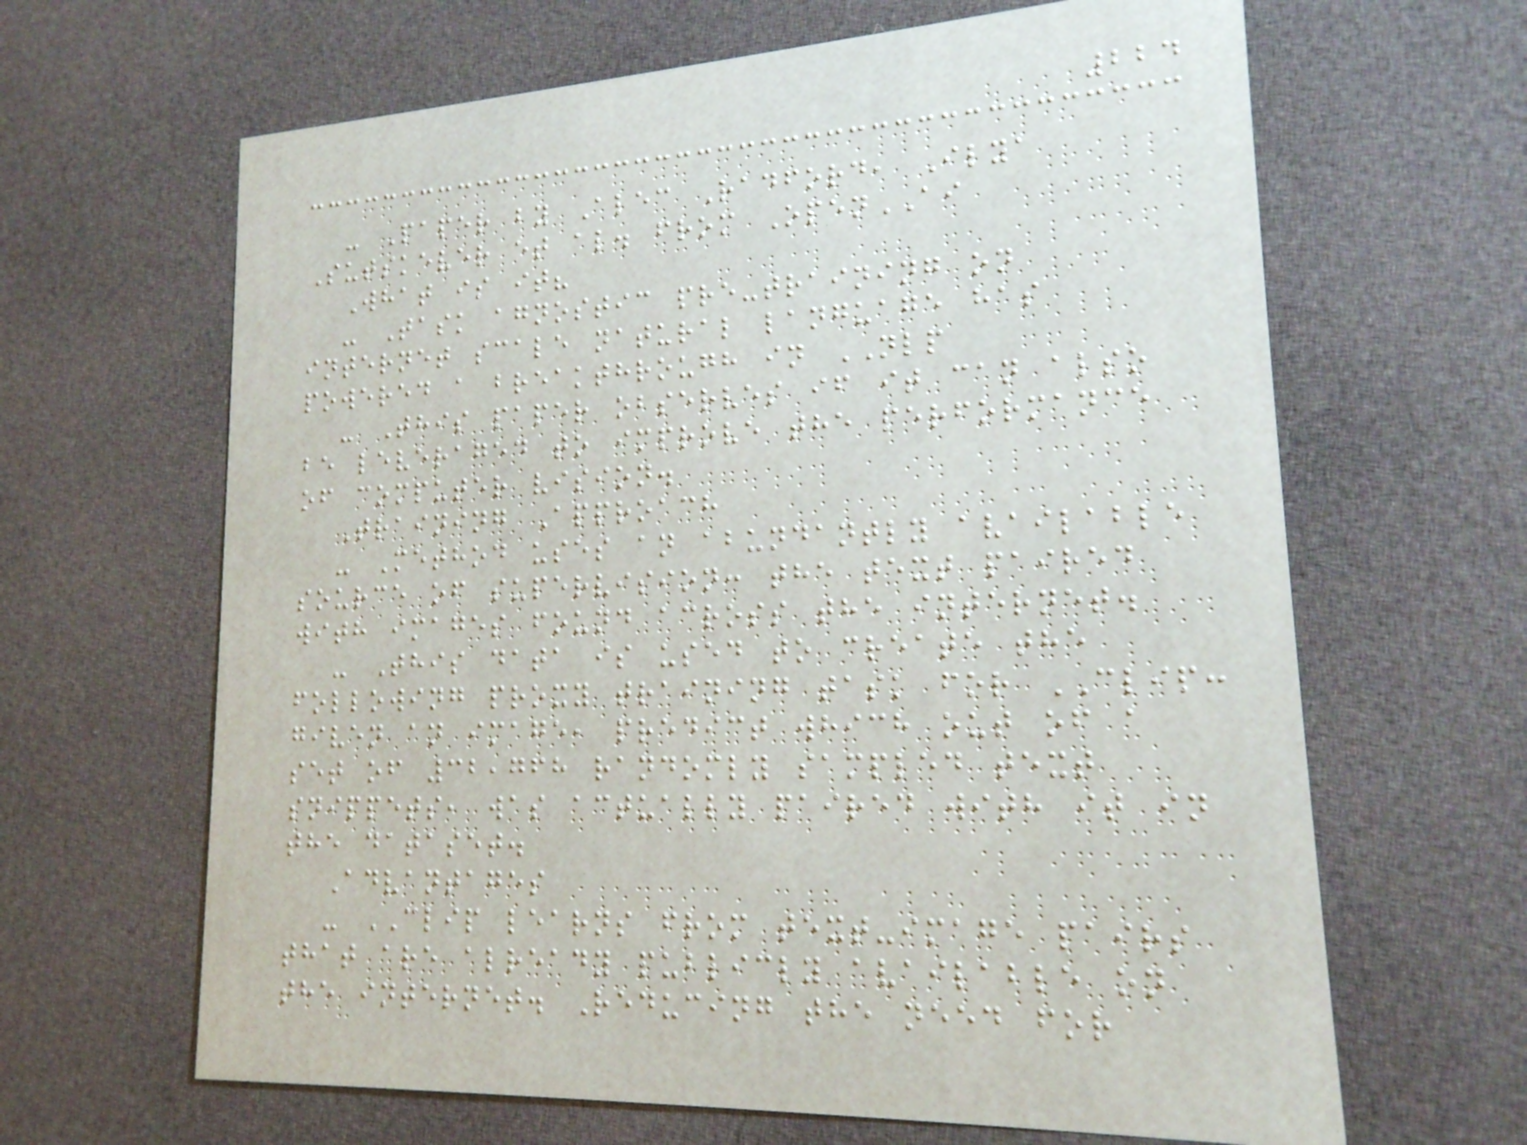224
- Paper by Alec Radford, Ilya
Sutskever et al. from OpenAI
What is it?
- Task agnostic pre-training on
internet scale natural language has
powered a breakthrough in NLP
- This paper observes if it can also
be leveraged to improve the performance
of computer vision.
Training Approach
- Method uses an abundantly available
source of supervision: the text paired
with images found across the internet.
- This data is used to create the
following proxy training task for CLIP:
given an image, predict which out of a
set of 32,768 randomly sampled text
snippets, was actually paired with it in
the dataset.
Advantages
- CLIP learns from text-image pairs
that are already publicly available on
the internet. Reducing the need for
